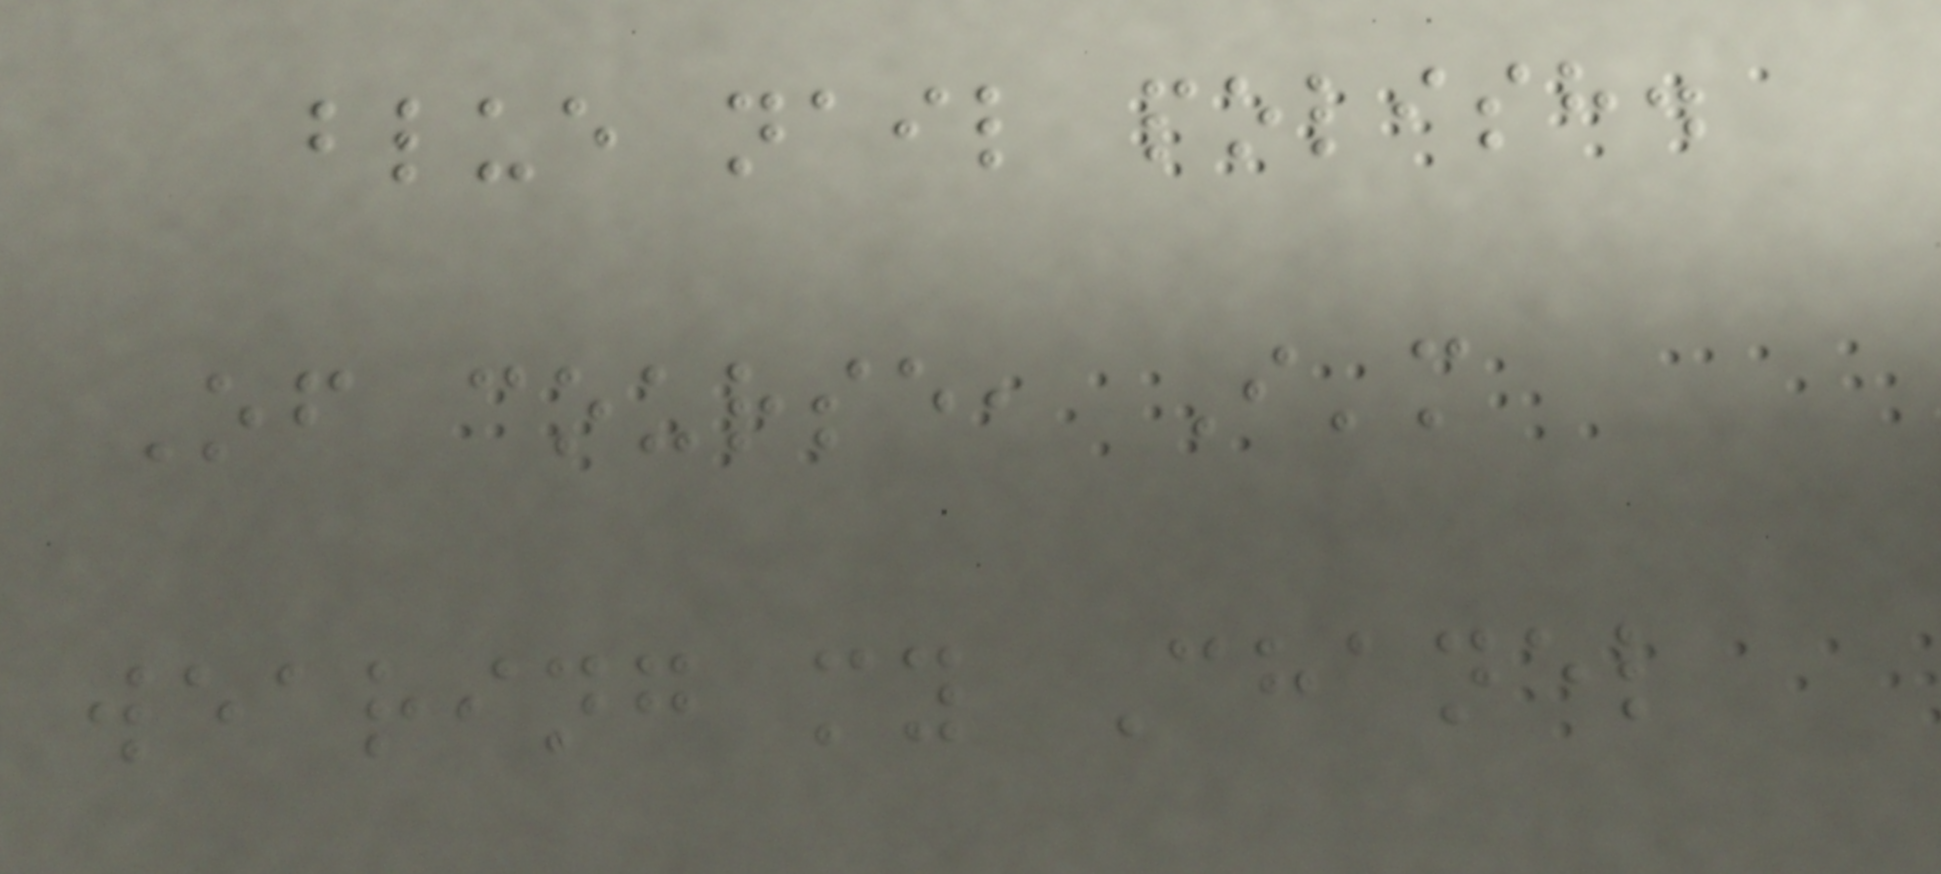blue nail polish.
Of course, I'm
wearing my Chanel
